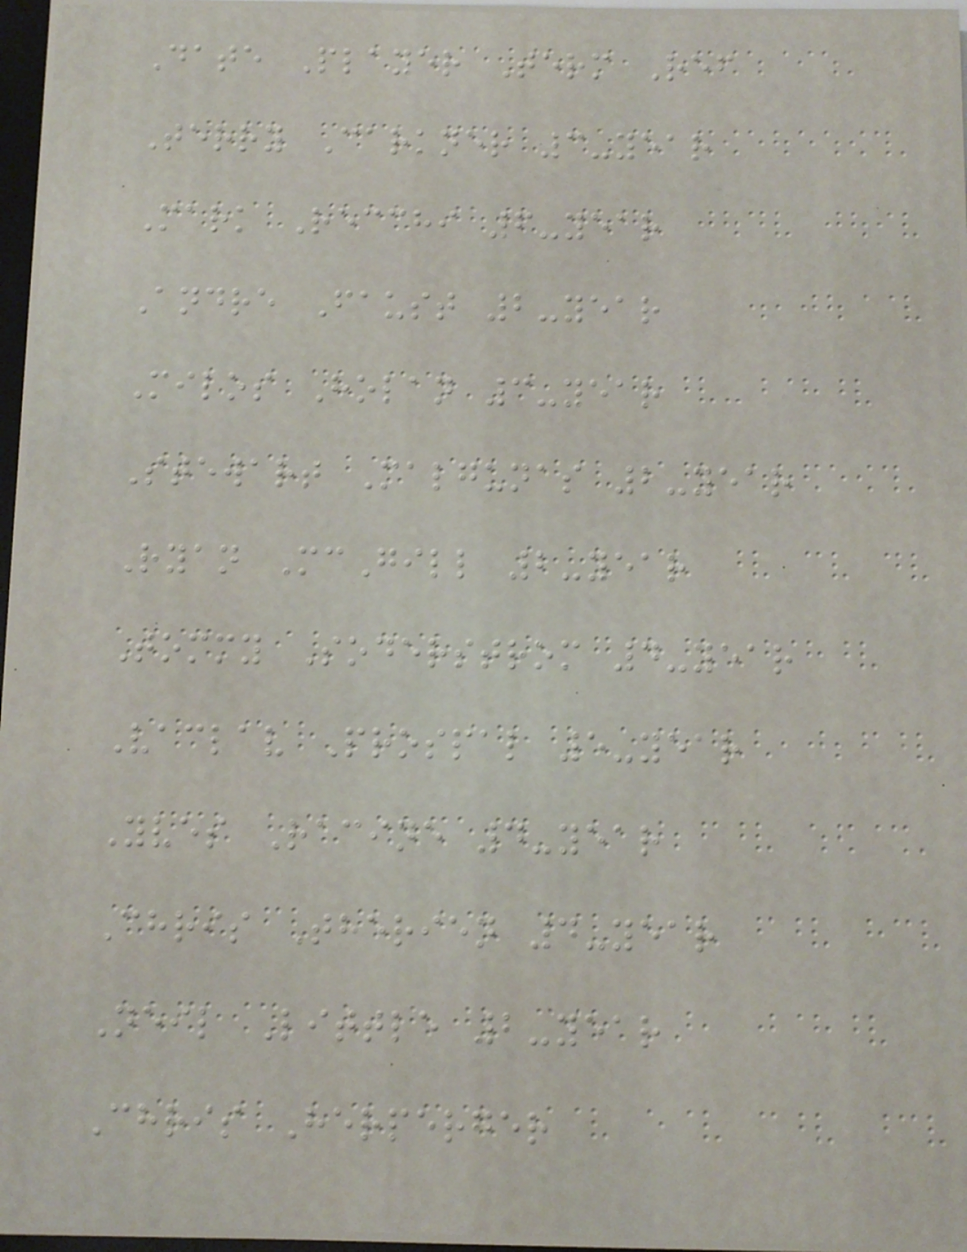Date Player Term Ref
Terry Carkner 3-year
Mark Recchi 6-year
Andre Faust 2-year
Milos Holan 3-year
Stewart Malgunas 2-year
Ryan McGill 2-year
Tommy Soderstrom 4-year
Vaclav Prospal 5-year
Yves Racine 4-year
Chris Therien 4-year
Neil Little 2-year
Chris Herperger
